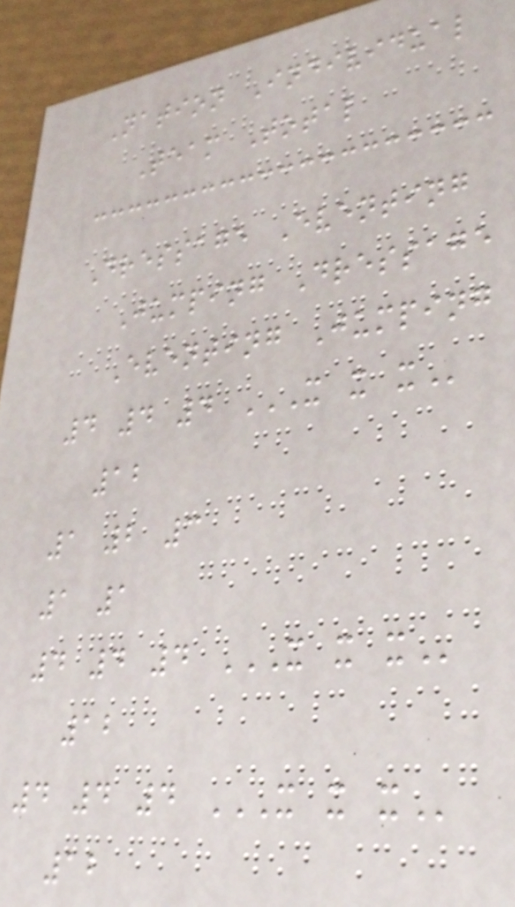Nation Individual
Team Total
Dressage Eventing
Jumping Dressage
Eventing Jumping
4 4 4 X X X
12
1 2 3
1 1
4 4 4 X X X
12
4 4 4 X X X
12
